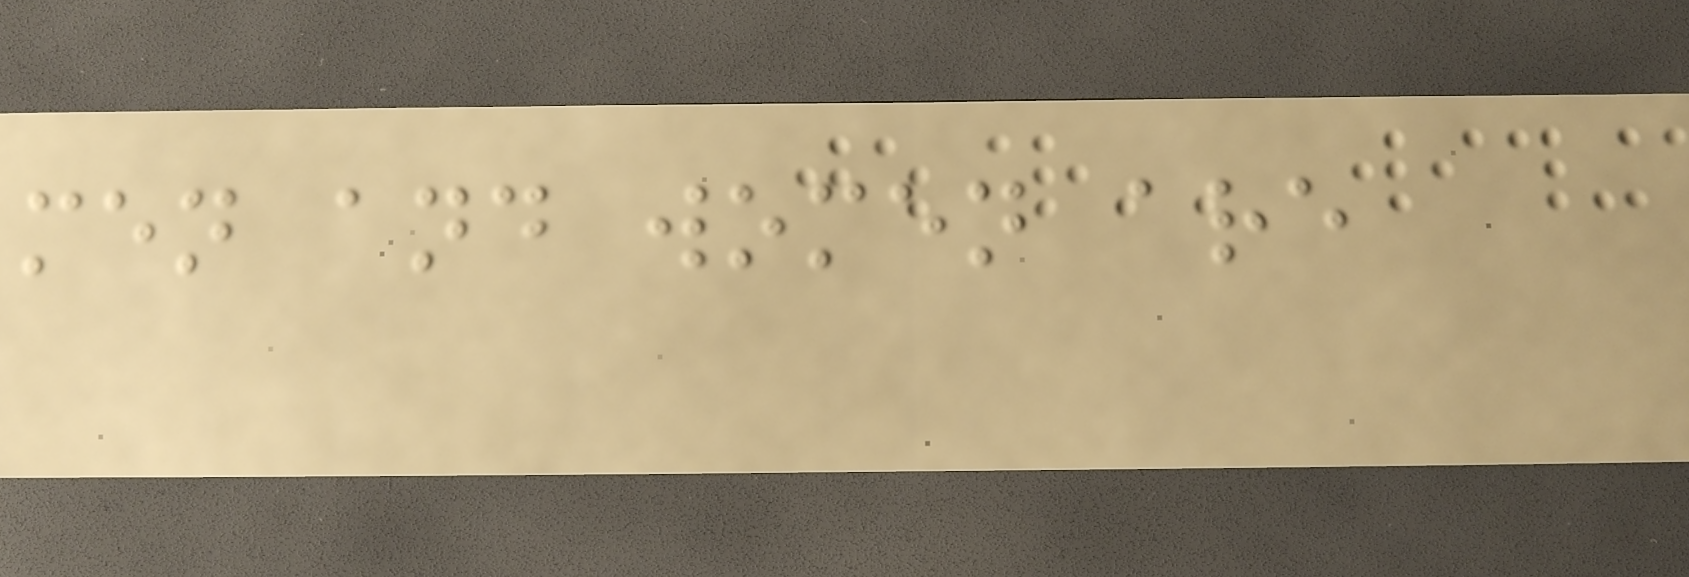men and women are
